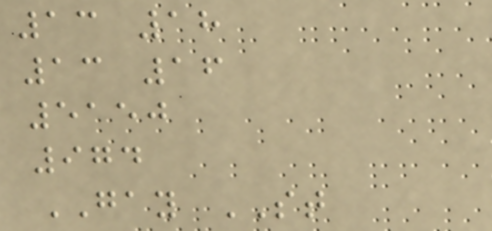13 18
13 16
5150
974
GAY ST
